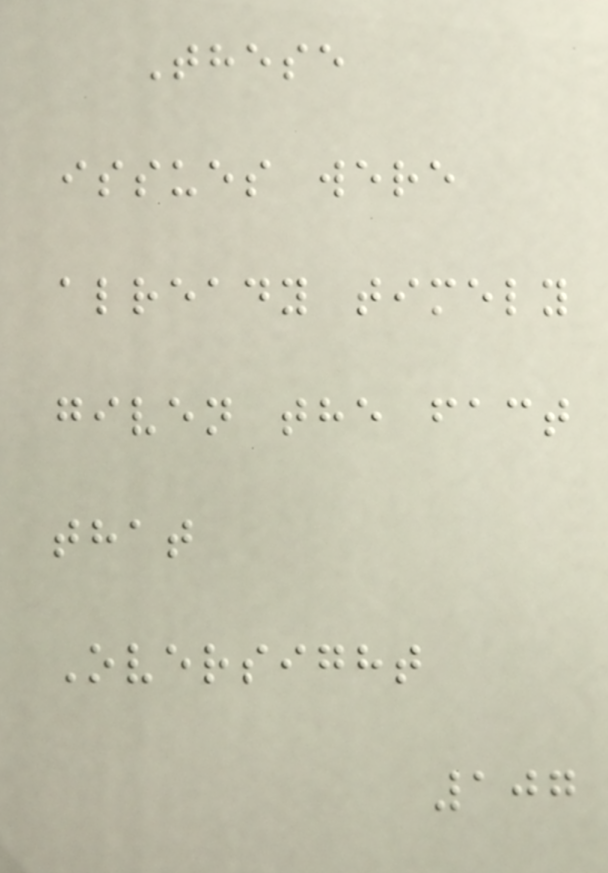These
issues were
already timely
given the fact
that
Oversight
107
